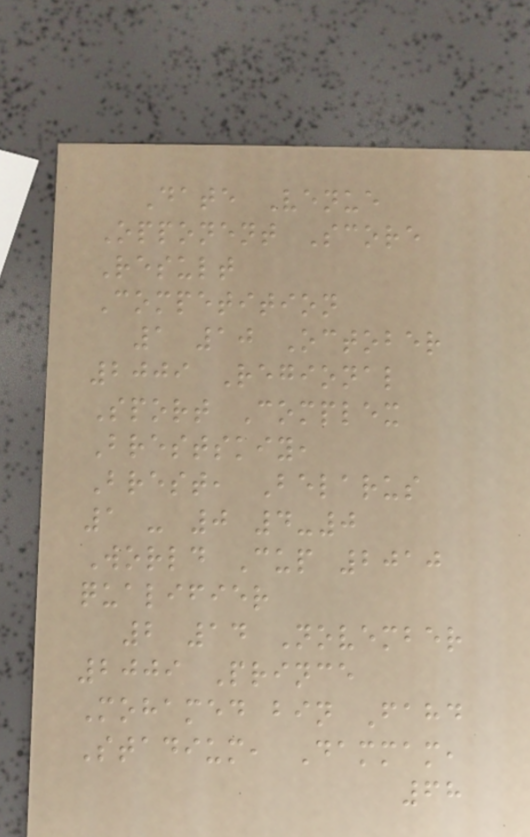Date Venue
Opponent Score
Result
Competition
1 10 October
2009 Regional
Sport Complex
Brestskiy,
Brest, Belarus
1 - 0 4-0
World Cup 2010
qualifier
2 14 November
2009 Prince
Mohamed bin Fahd
Stadium, Dammam,
68
